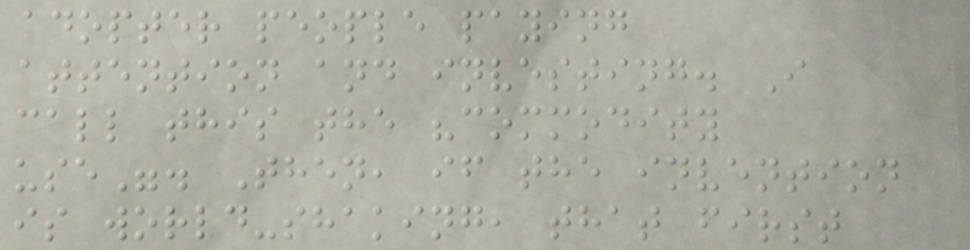adopter people paying
attention and investing. I
call this the "commodity
use". Then, if the invention
is world-shaking, that first
